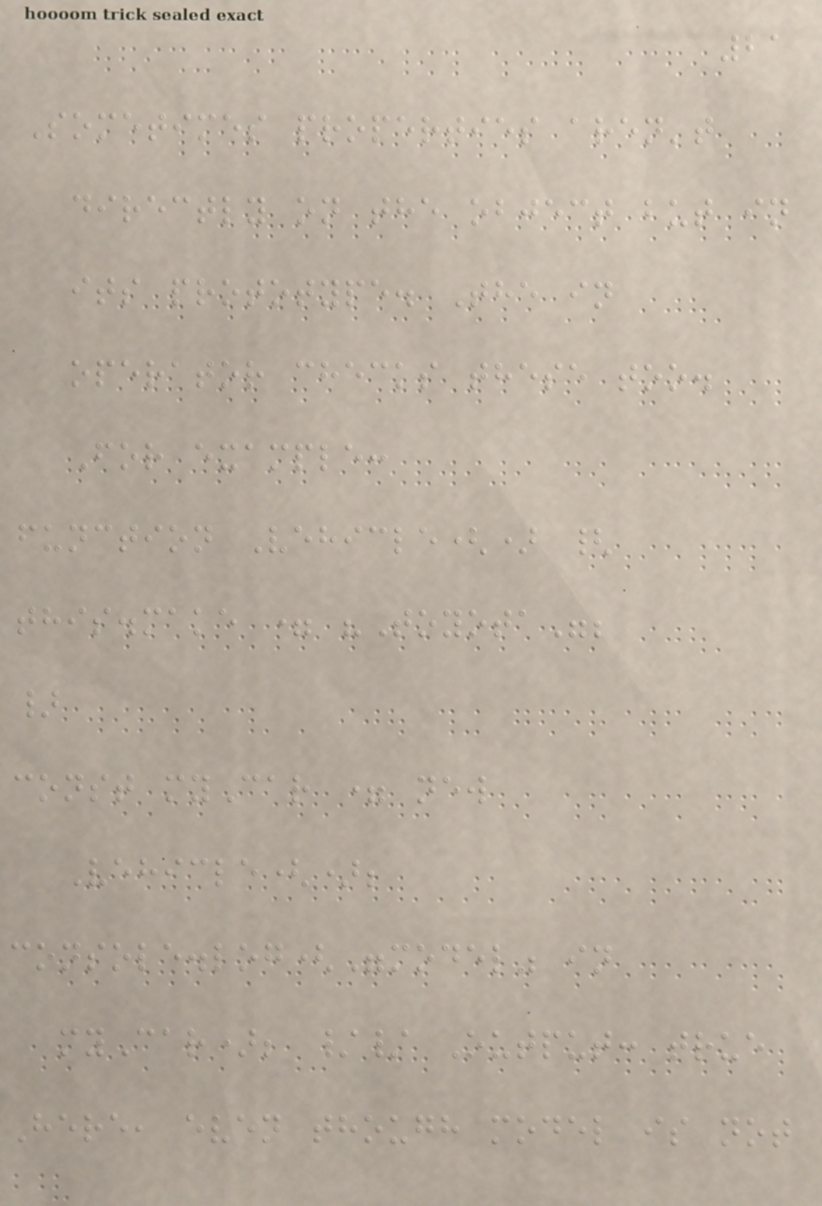21
Sometimes properties aren't
directly on the object but in
its prototype. The in
operator checks these too.
For example:
function Vehicle() {
this.make = "Toyota";
}
const myCar = new
Vehicle();
console.log("model" in
myCar); // Output: true
Here, even though model is not
